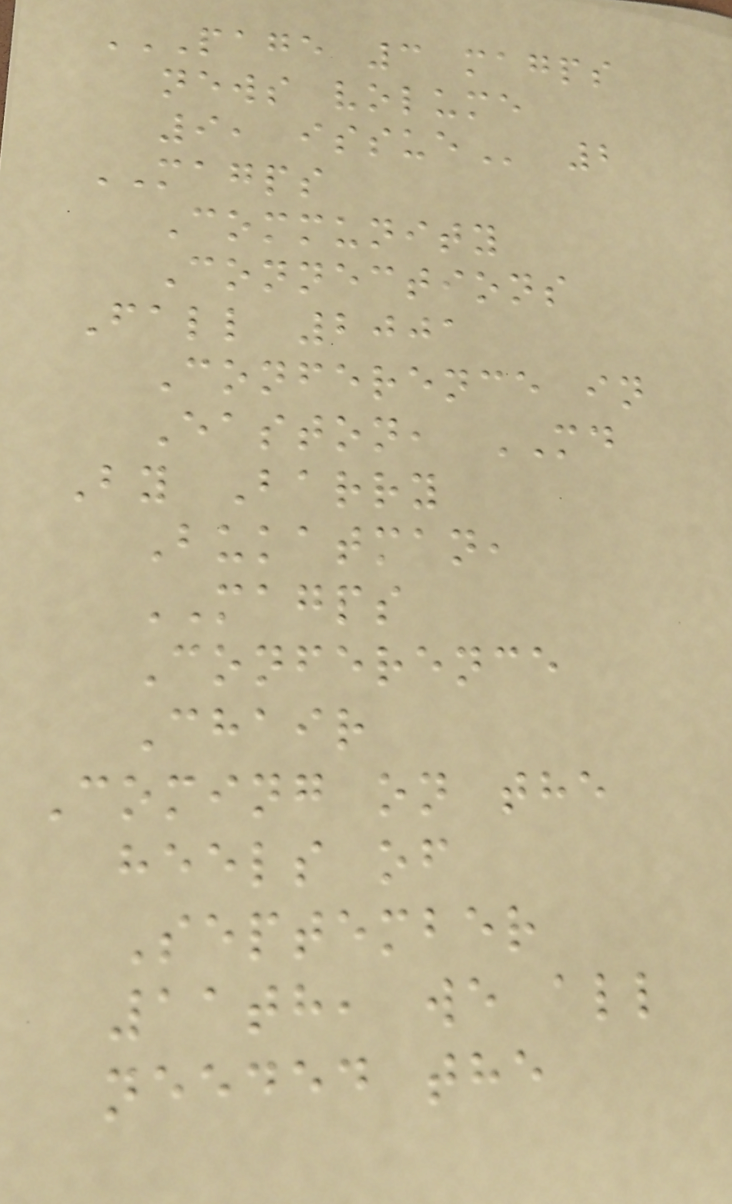PAGE 3 MAGPS
NEWS VOLUME
9, ISSUE 2
MAGPS
Community
Connections
Fall 2001
Conference in
Easton, MD
By Barry
Bukatman,
MAGPS
Conference
Chair
Coming on the
heels of
September
11th, we all
needed the
